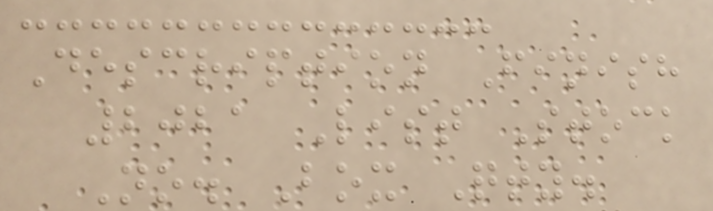Description Finish
2021 List Stock
No. Box Qty.
